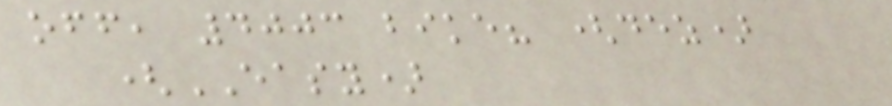off, 4003 bike? (dez)
(EASY)
